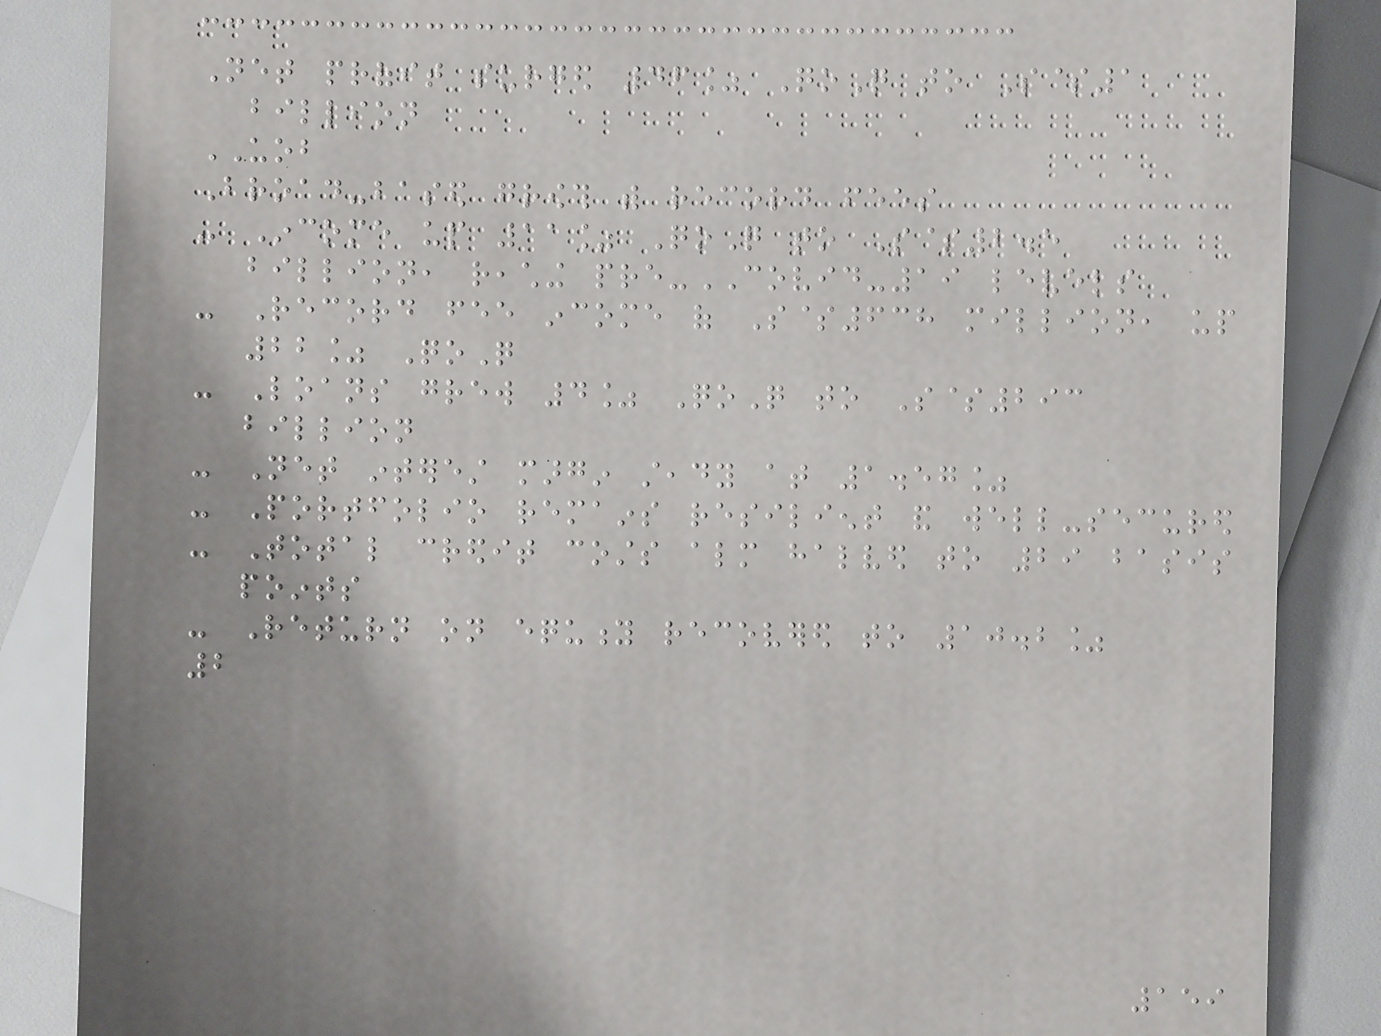Net profit surged 46% QoQ to S$1
billion
UOB
Broad-based growth with record fees
- Income up 11% QoQ to S$2.5
billion, reaching pre-COVID-19 levels
- Record fee income of S$638 million, up
22% QoQ
- Loans grew 4% QoQ to S$293
billion
- Net interest margin steady at 1.57%
- Portfolio remains resilient and well-secured
- Total credit costs almost halved to 29 basis
points
- Return on equity recovered to 10.2%
2
159
